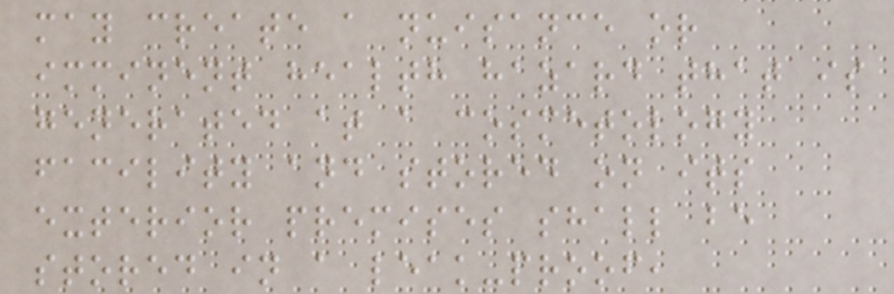may create a nuisance or
imminent health hazard that is
generated at a cosmetology
facility and stored on its
exterior premises shall be
stored in a leak-proof,
